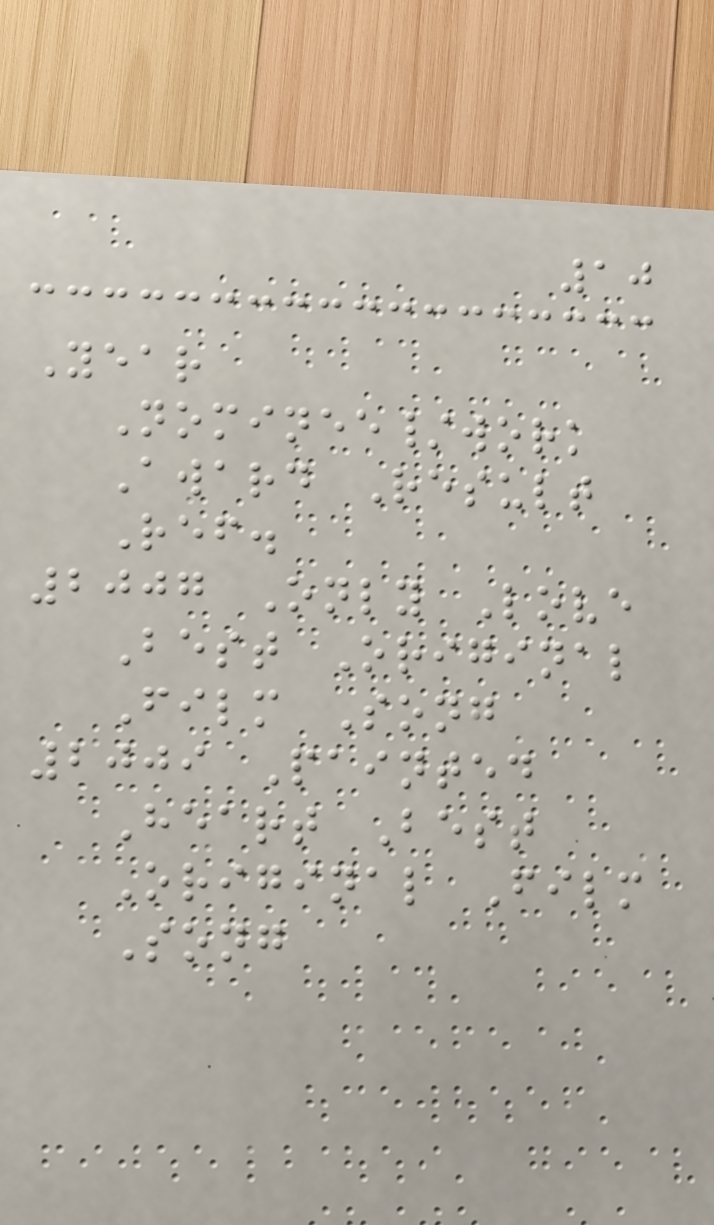10
Year
Nominee/work
Award Result
Ref.
2007 Only Love
Best Original
Film Song
2009 Painted
Heart Best
Original Film
Song
